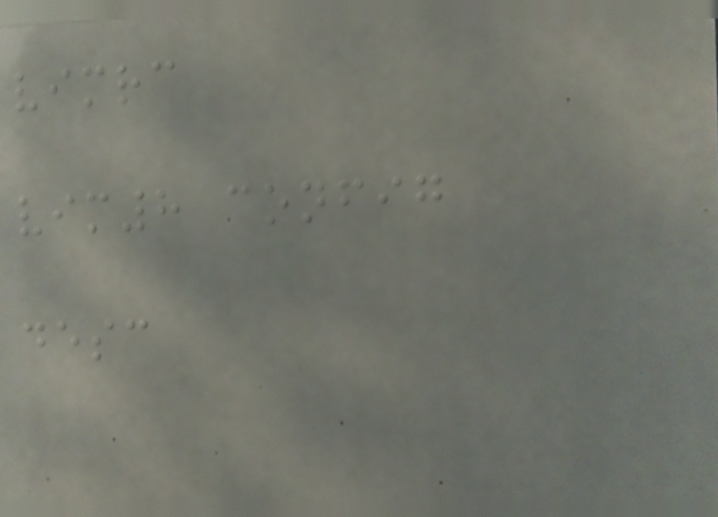vimrc
vim8 config
desc
